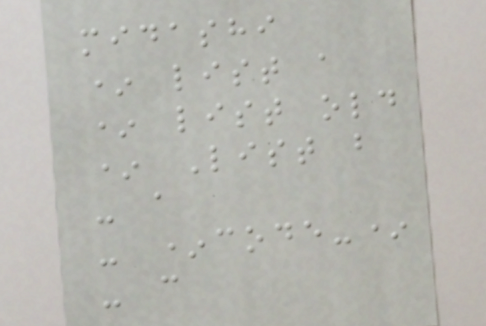midashi
* list a
* list old
* List b
- a
- *code-*
- c
